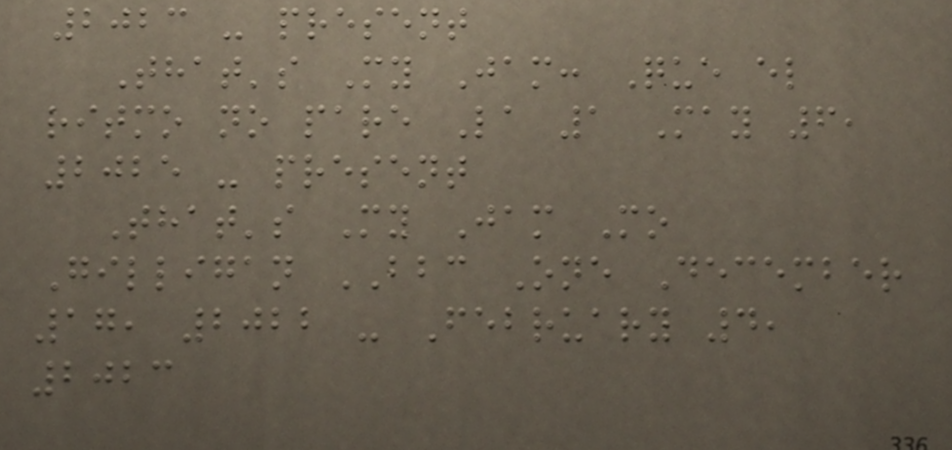2023 - present
That's My Jam: Que el
ritmo no pare La 1 May 6,
2025 - present
That's My Jam Mo
Gilligan BBC One December
17, 2022 - February 4,
2023
